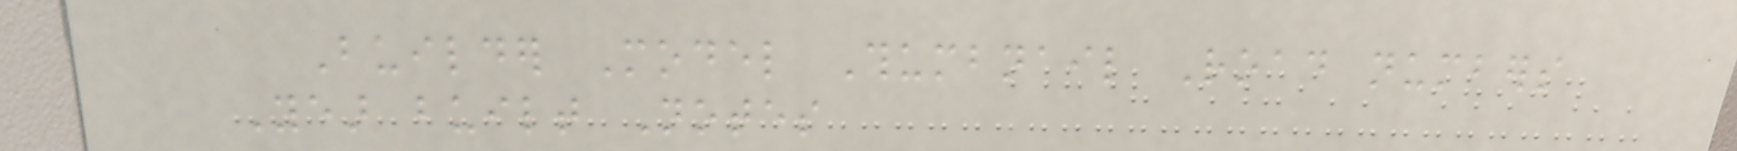Builder Model Thumbnail Road numbers
Year built Notes
